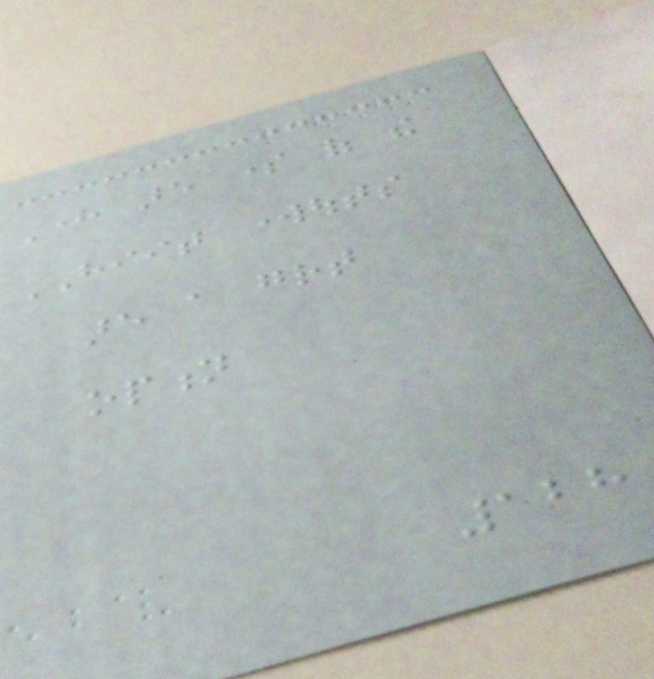Here are some of the
HIIT workouts
are a great
option
128
